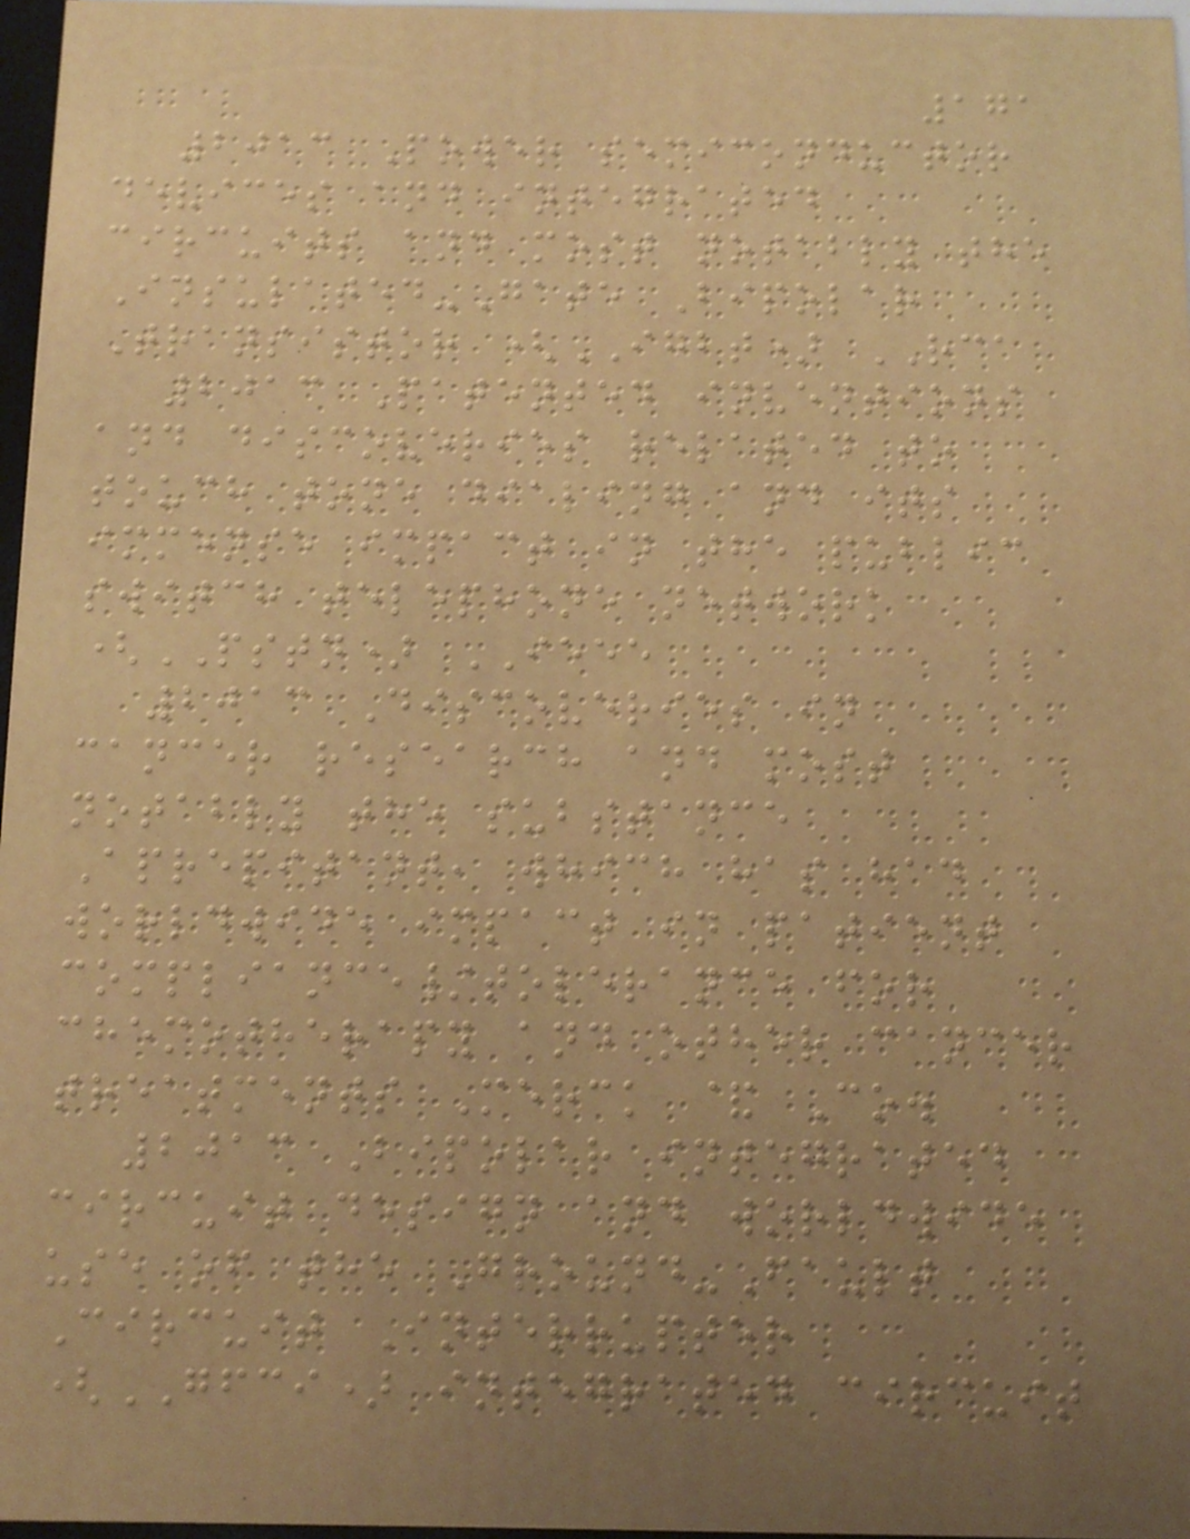171
2013 Power semiconductor
devices and integrated
circuits and most notably the
Insulated-Gate Bipolar
Transistor (IGBT) RCA
2013 Patented inventions
and discoveries related to
touch tone dialing and its
immense impact in the public
switch telephone network
(PSTN) IEEE
2013 Discoveries in
cancer research and most
notably the substance
Aprepitant, which has had
worldwide impact in patient
compliance/tolerance for
chemotherapy and other cancer
treatments Merck & Co.
2013 Bipolar integrated
circuit design and worldwide
use of the Ground-Fault
Circuit Interrupter
(GFCI) integrated circuit
